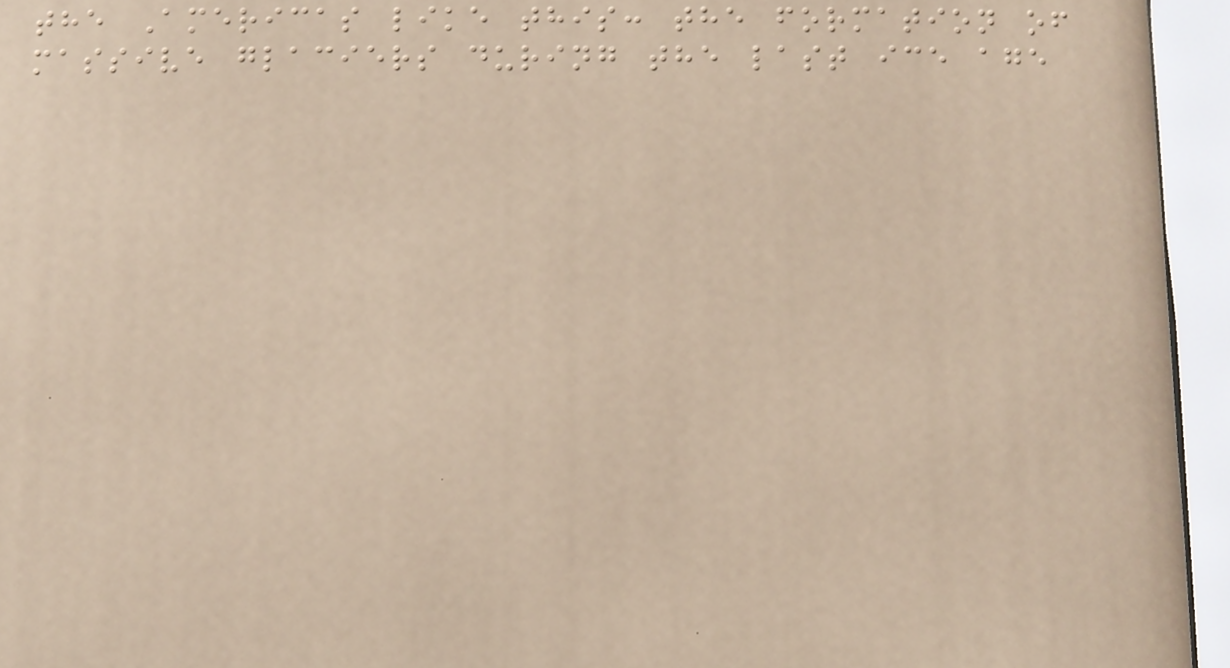the Americas like this: the formation of
massive glaciers during the last ice age
